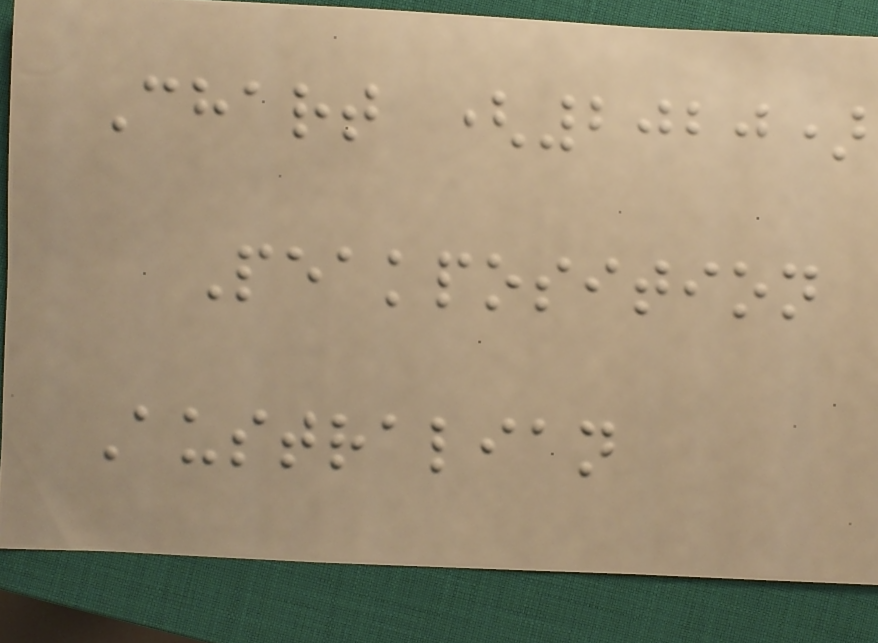Chart (2020)
Peakposition
Australian
